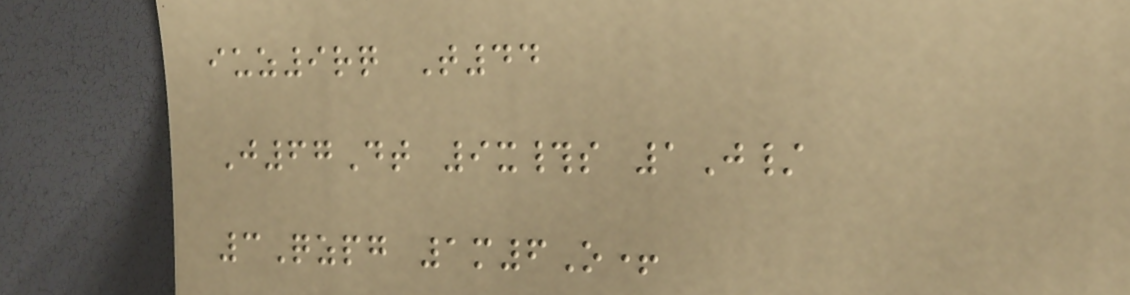iuz9rq T44
J67Dt 9x#s 1J/
3Qzpg 1m6O+
